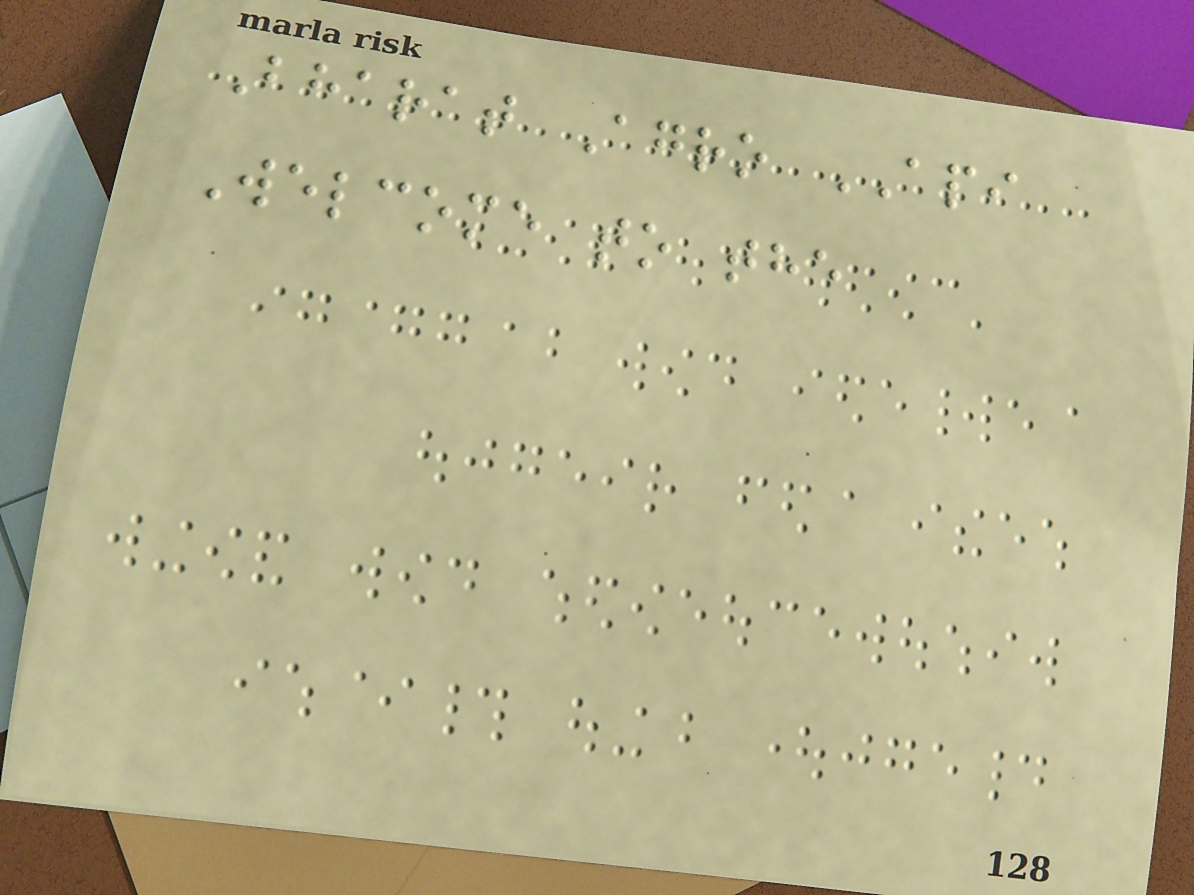Bharat Agro API
Welcome to the
